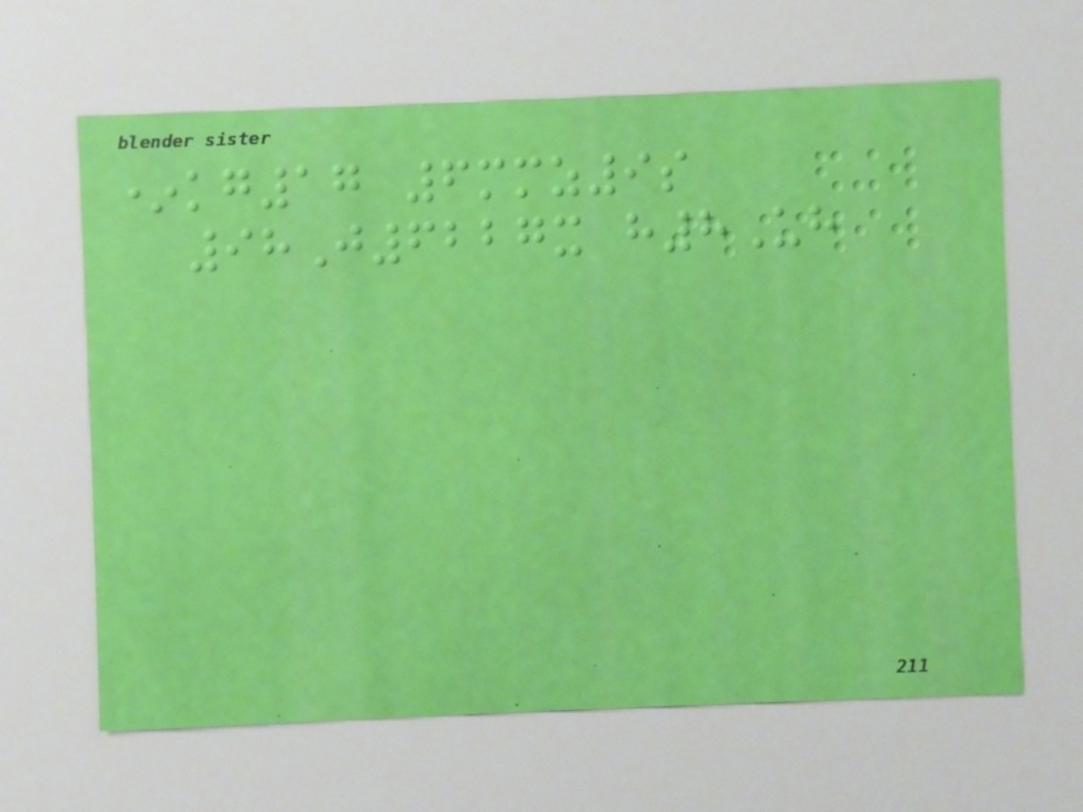*kg17 6mmz9s
98J6227x h8Uh
